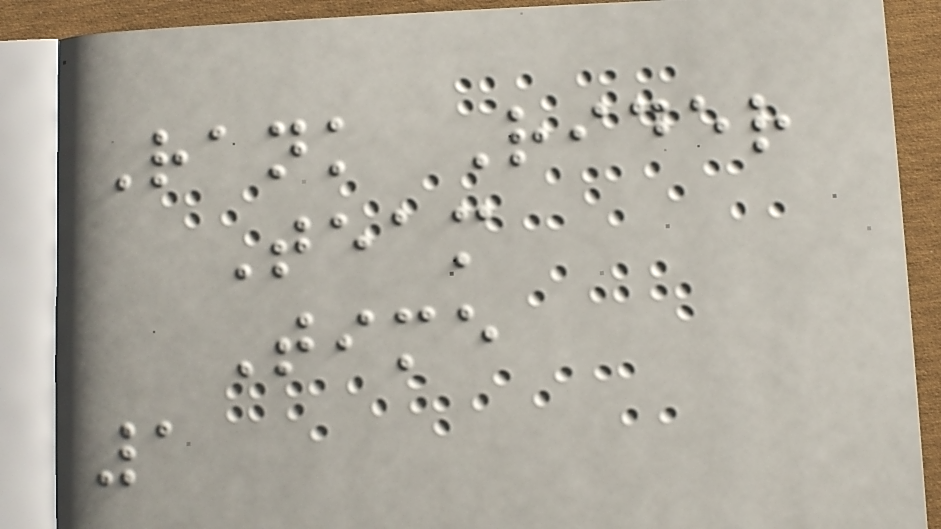Rank Rider
Team
Time
1
